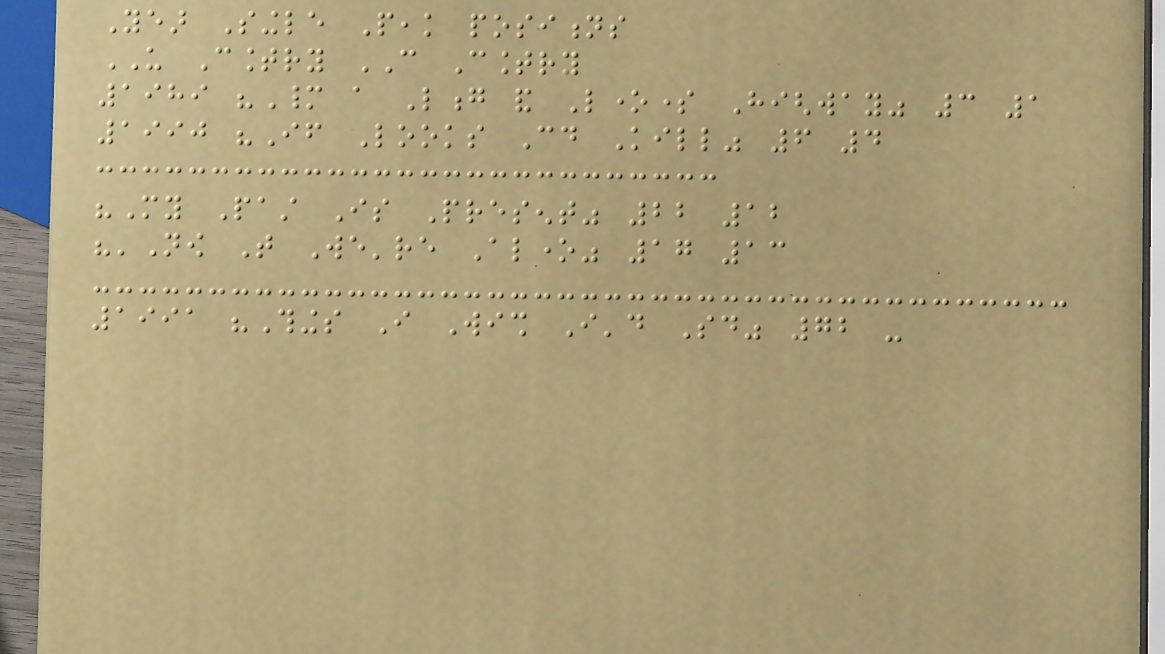Year Single Peak positions
US Country CAN Country
1989 "Many a Long and Lonesome Highway" 3 1
1990 "If Looks Could Kill" 6 4
"My Past Is Present" 22 12
"'Now That We're Alone" 17 13
1991 "Things I Wish I'd Said" 72 -
